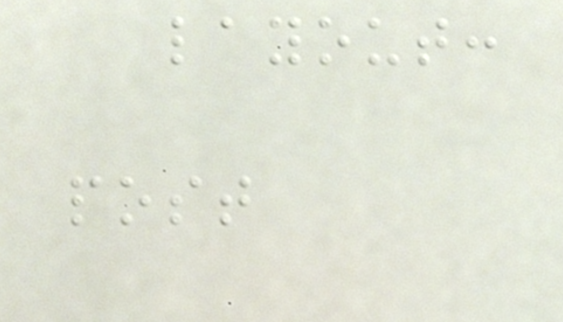layout:
post
